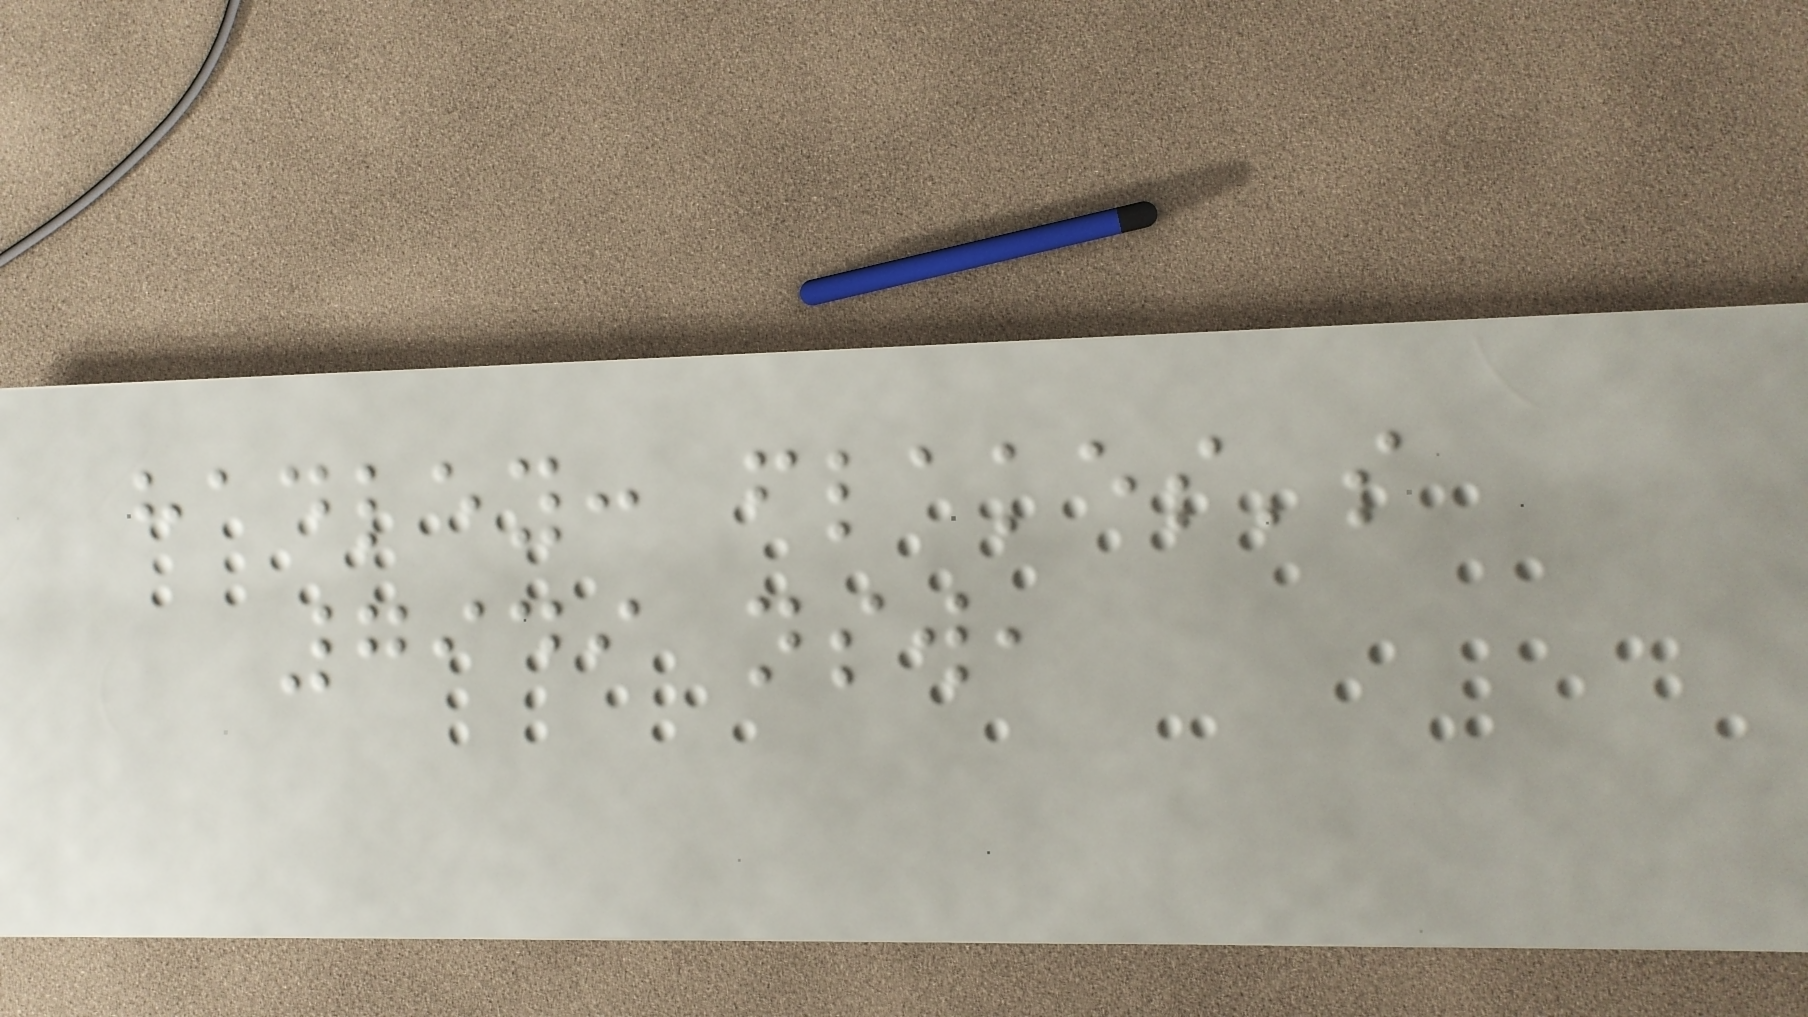hadley: flakes's
7949 nsw,
